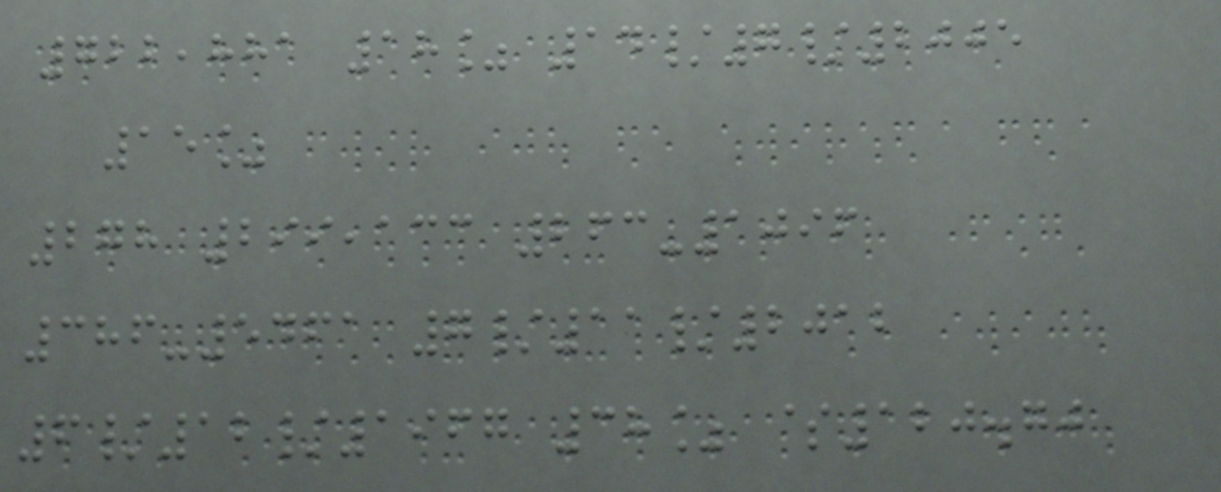722,881 18% 14/7/2005
15%
278 299,133 263-1096
386-5461 7/11/2012
6/12/1967 38% $120.70
